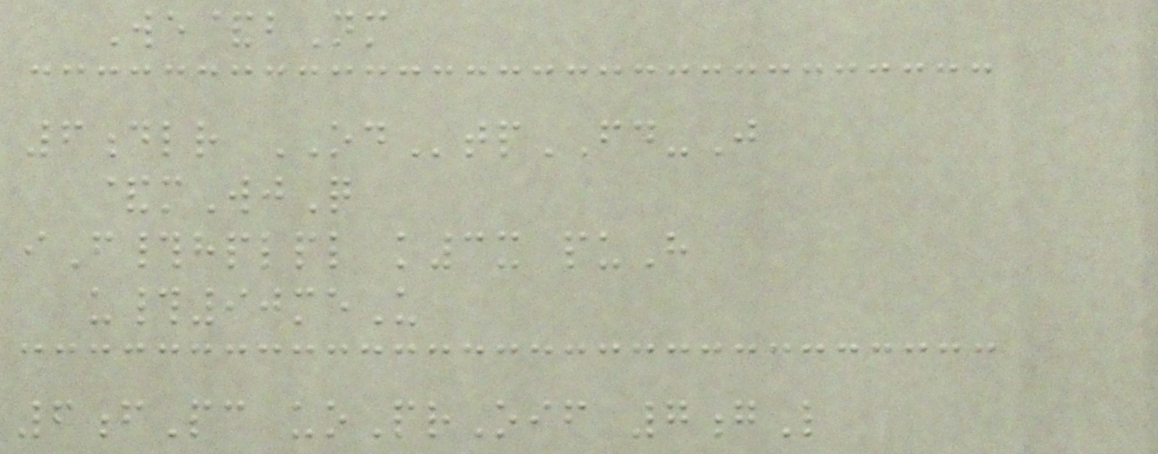We&bNm
6dlr ODtpFD-J
&mWjQ
iF#hplpl k3x puH
u#90meU
6fPc uoPrOif 7gL
